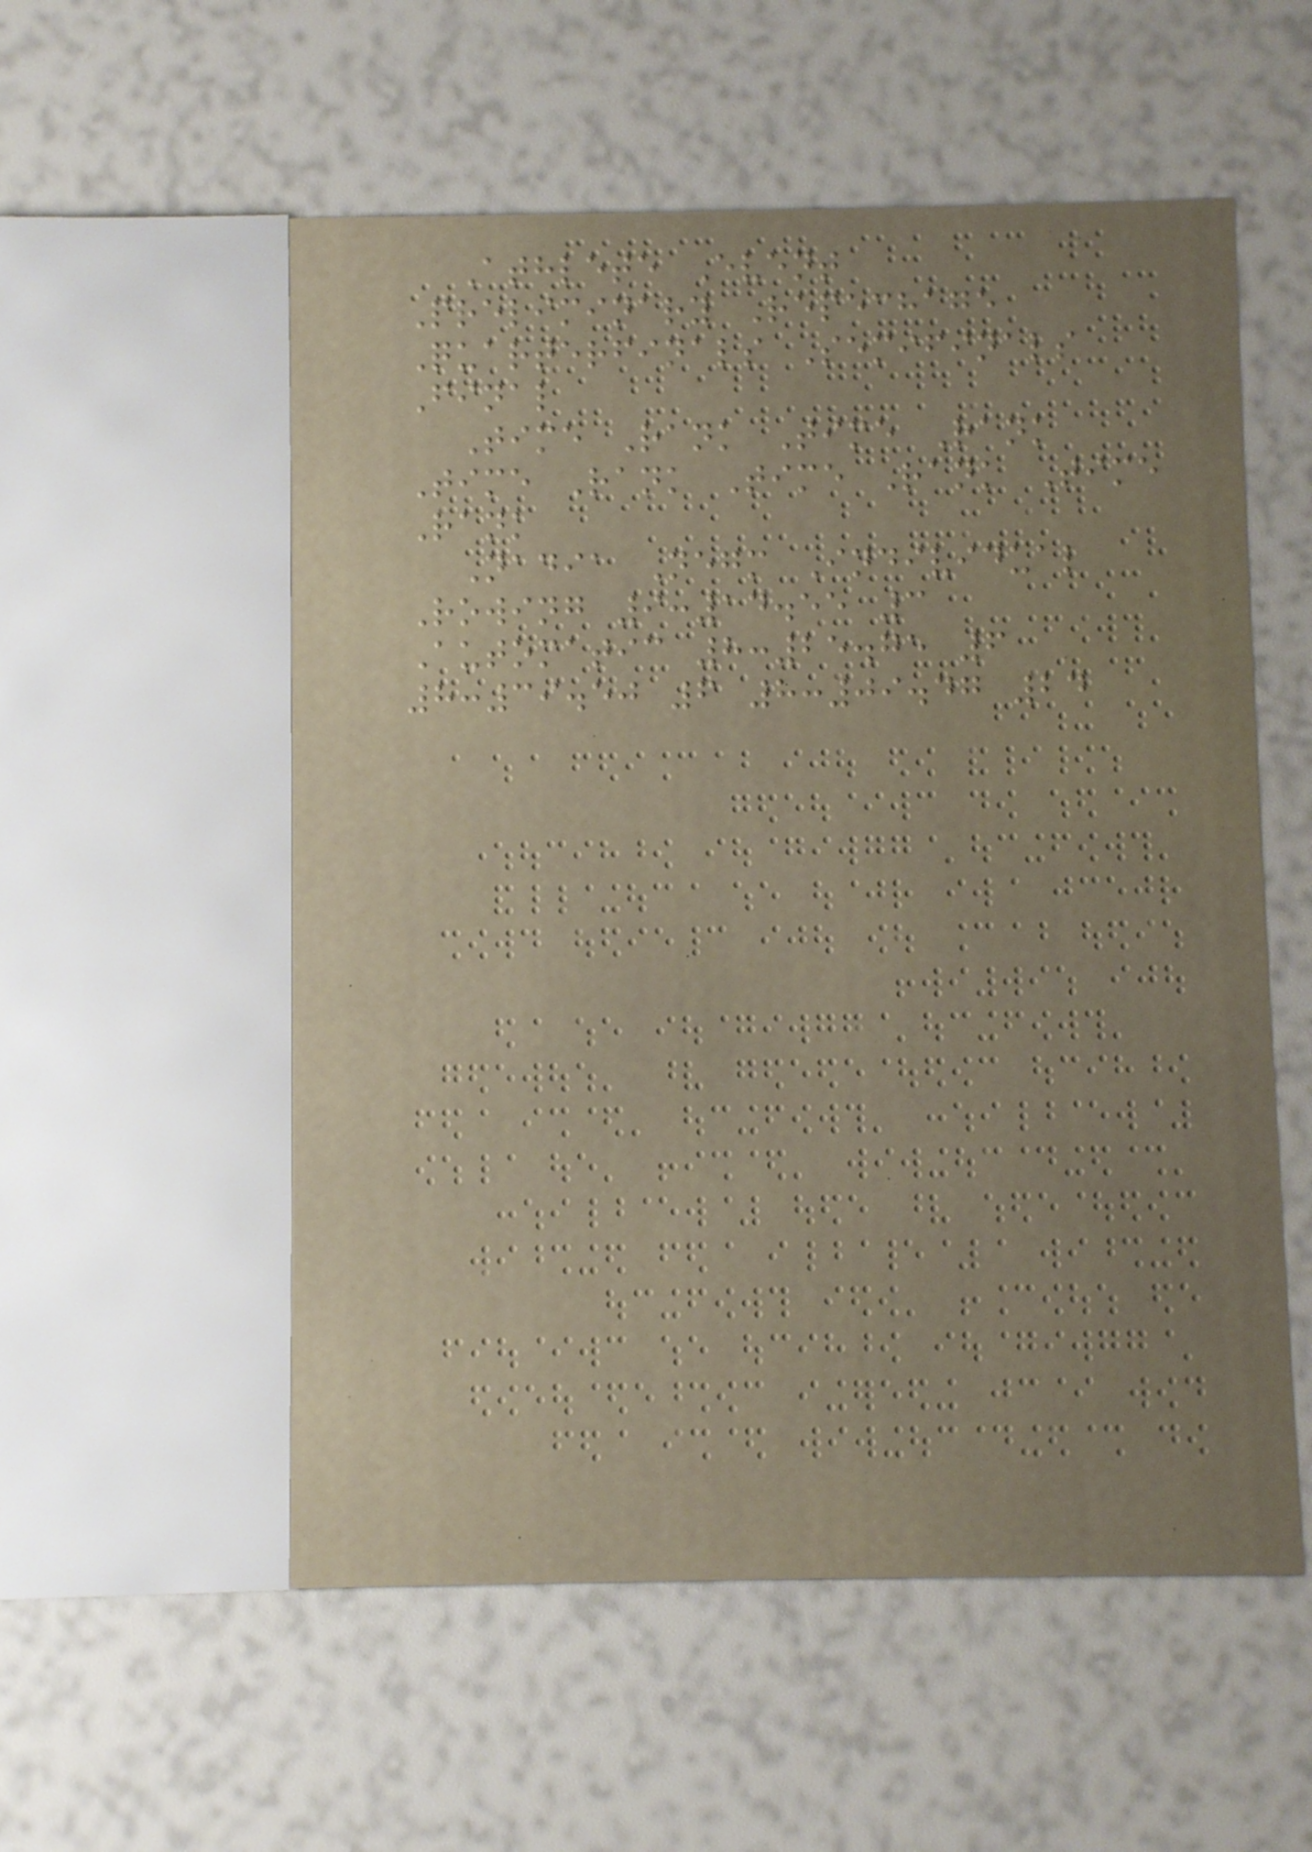Athlete Event
Preliminary Repechage
Quarterfinals Semifinals
Final
Time Rank Time Rank
Time Rank Time Rank Time
Rank
Nadia Negm Individual
Rowing 9:14.55 3
Automatic 8:25.75 6
8:39.50 6 8:09.47 24
